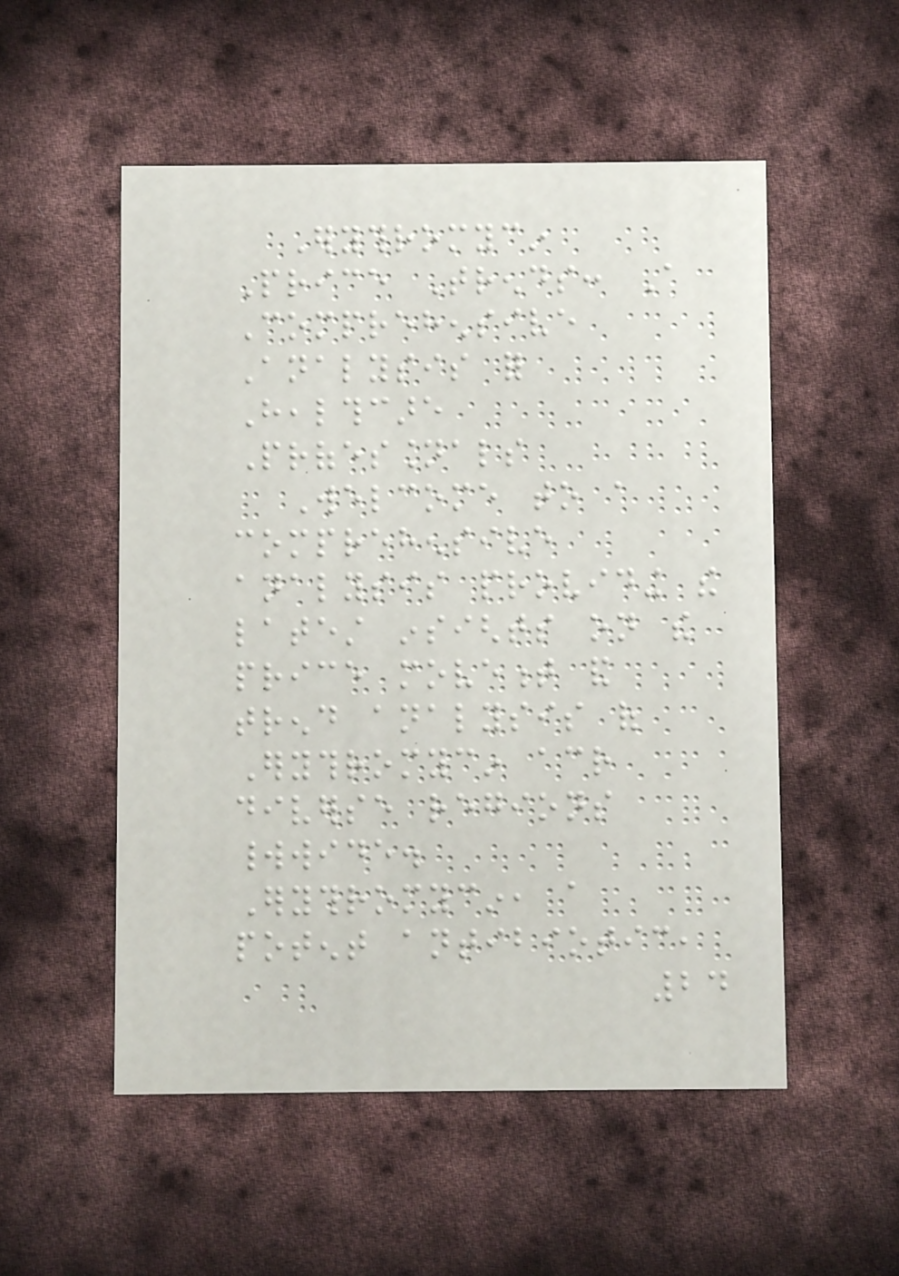Erythromycin
Price Trends: A
Comprehensive
Analysis for
Healthcare
Professionals
Welcome to a
comprehensive
analysis providing the
latest insights on the
price movement and
trend analysis of
Erythromycin across
diverse regions
worldwide.
Erythromycin, a
potent antibiotic,
24
